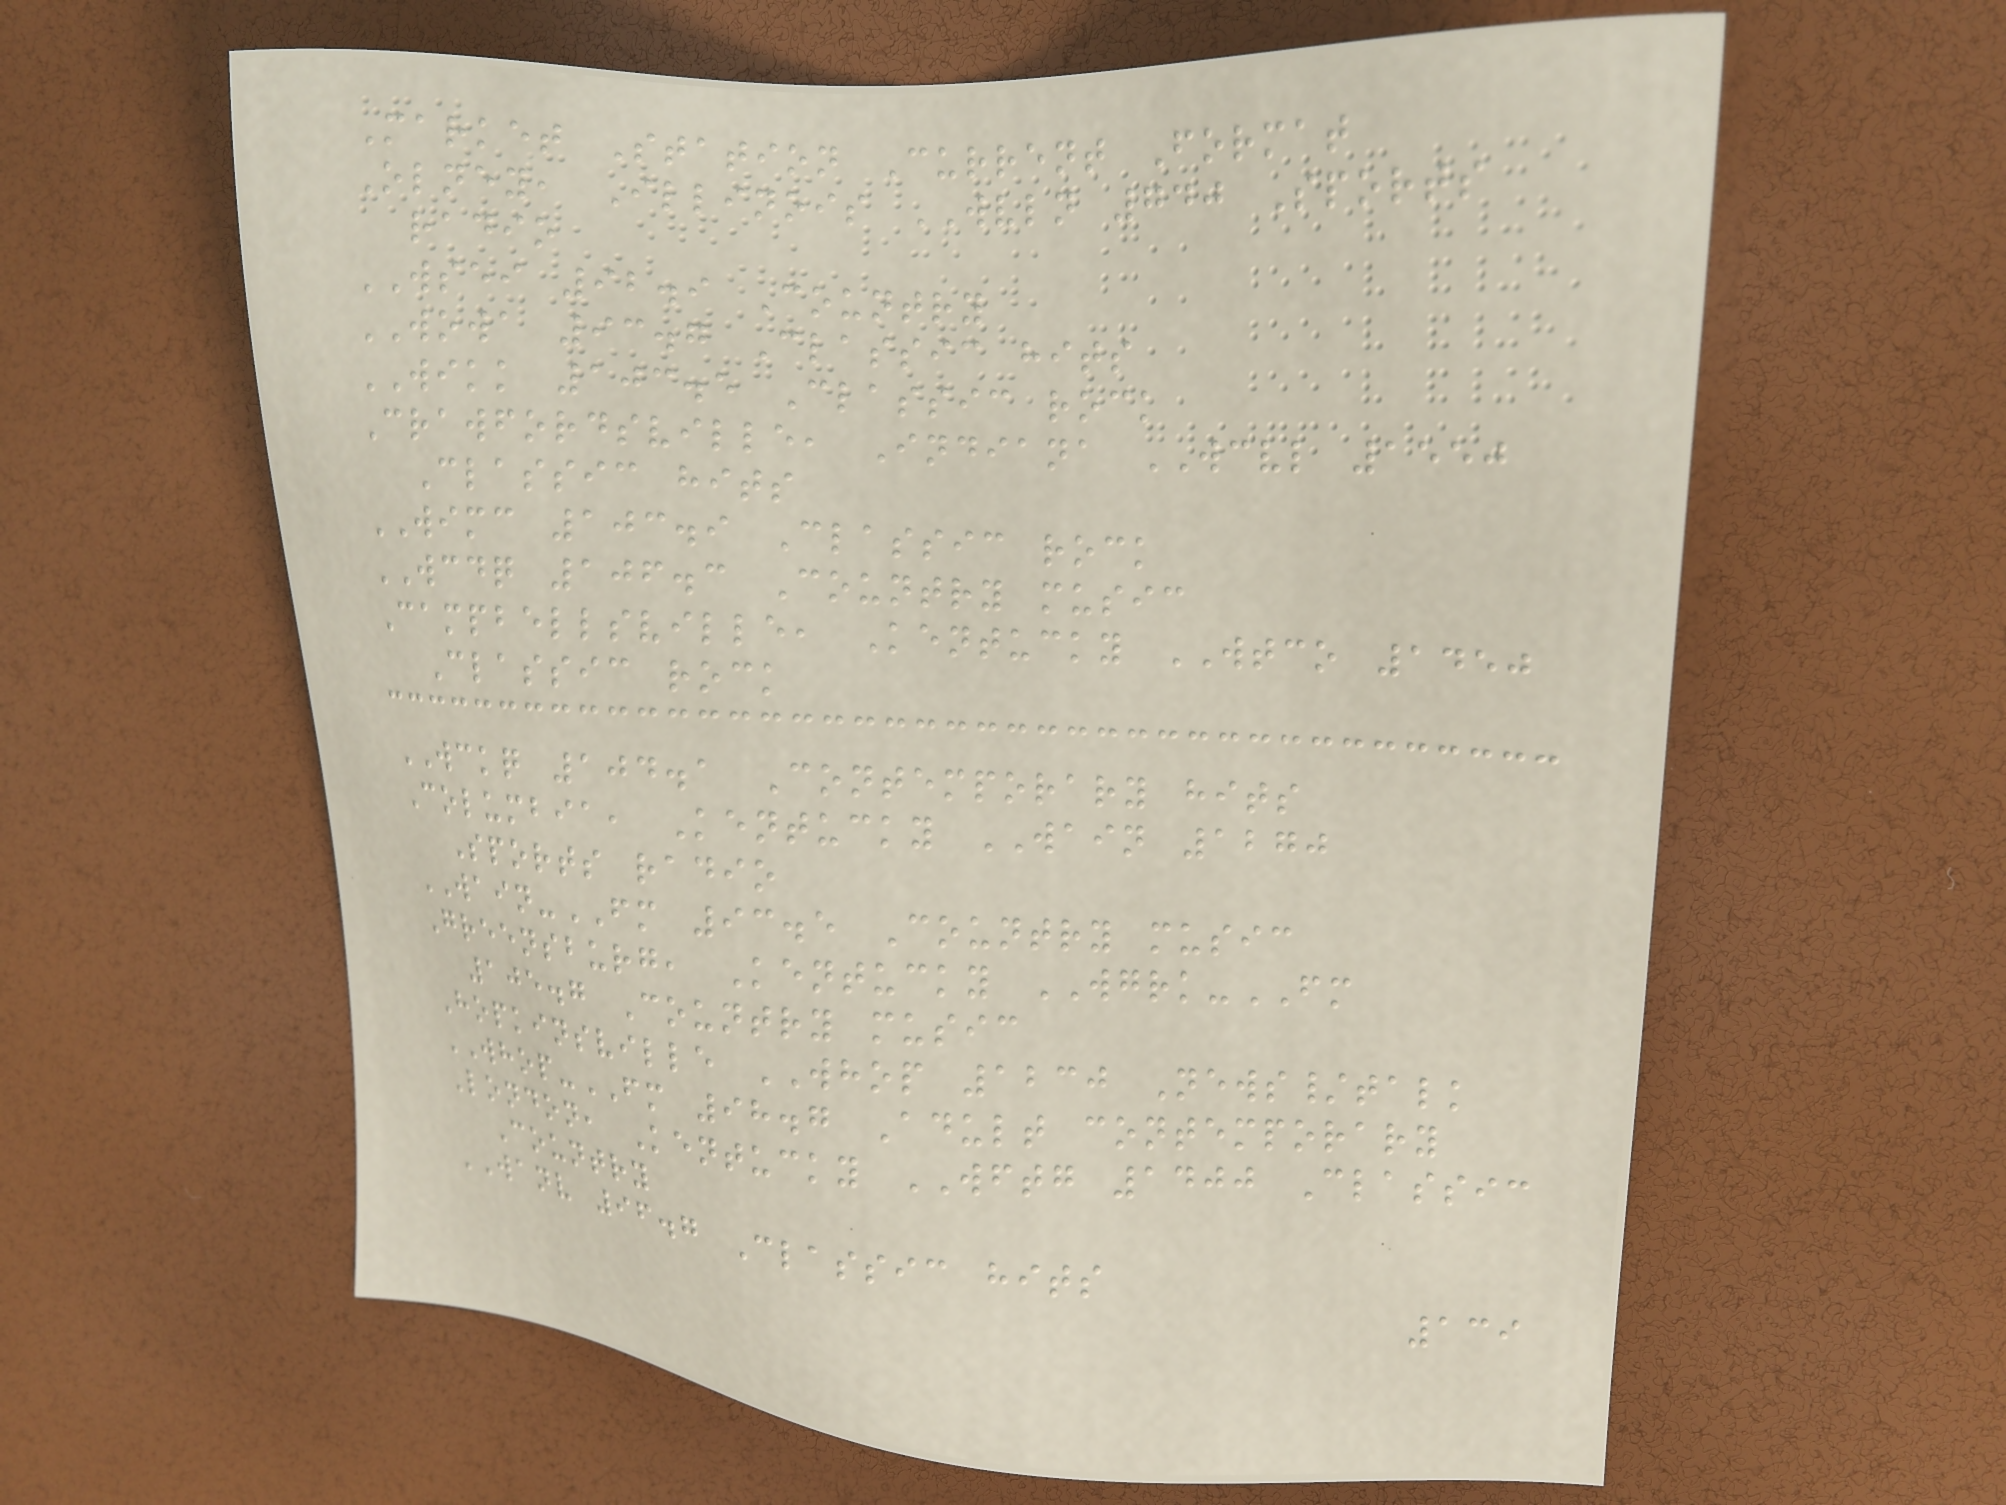Market Station Current Format
Olney, Illinois WVLN 740 Sports
radio
WSEI 92.9 Country
WOWA 93.7 Classic hits
WIKK 103.5 Classic rock
Crawfordsville, Indiana WCVL 1550
Classic hits
WIMC 103.9 Classic rock
WCDQ 106.3 Country music
Campbellsville, Kentucky WTCO 1450
Classic rock
WCKQ 104.1 Contemporary hits
Columbia, Kentucky WAIN 1270
Sports radio
WAIN-FM 93.5 Country music
Greensburg, Kentucky WGRK-FM
105.7 Country music
Hopkinsville WHOP 1230 News/talk
WHOP-FM 98.7 Adult contemporary
London, Kentucky WFTG 1400 Classic
Country
WANV 96.7 Classic hits
139
